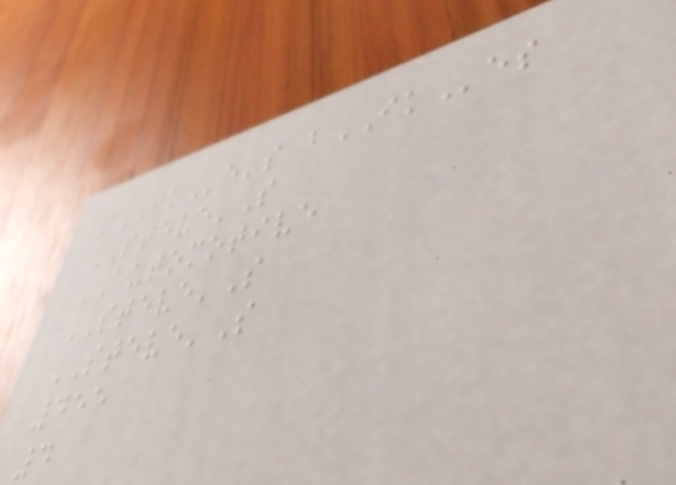mIKe's bIKes
STEVE'S
AUTOMOTIVE
STEVE'S
STEVE'S
455
4
